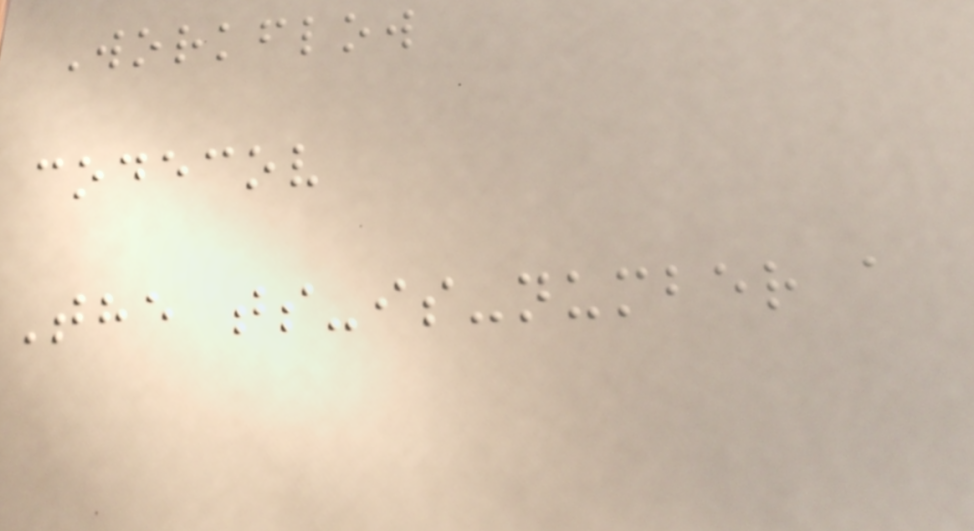Workflow
codecov
The ts-is-number a
